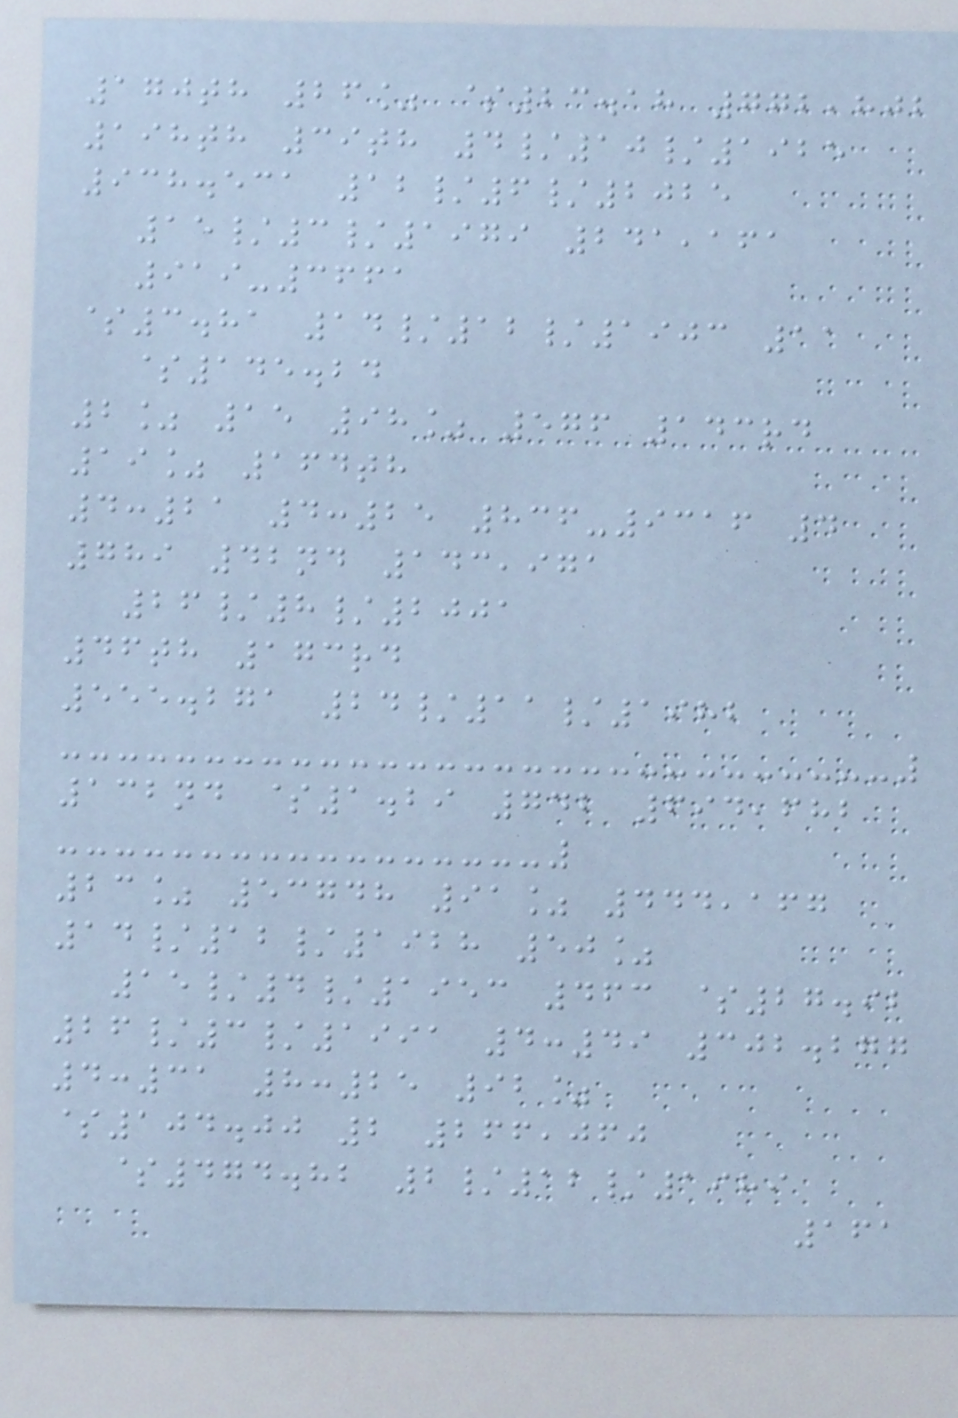170th 26% $23.18 772,802
198th 39th 4/10/1925
938.531 12/6/2025
15/3/1979 241,161
919-3661
$3.81 14/12/1903 11
$145.24
2% 15 98% 576 143rd
19% 164th
4:21 4:25 836-9316 4
789 42nd 143,971
26/8/2001
46th 173rd
555.271 24/11/1982
132nd $1.29 742 694,682
23% 53748 91% 444,167
14/12/1928 50%
15/4/1953 463 $27.92
26/3/1991 4:49 302.277
4:31 8:25 92%
$104.00 2 266,060
$474.82 2/12/1989
161
